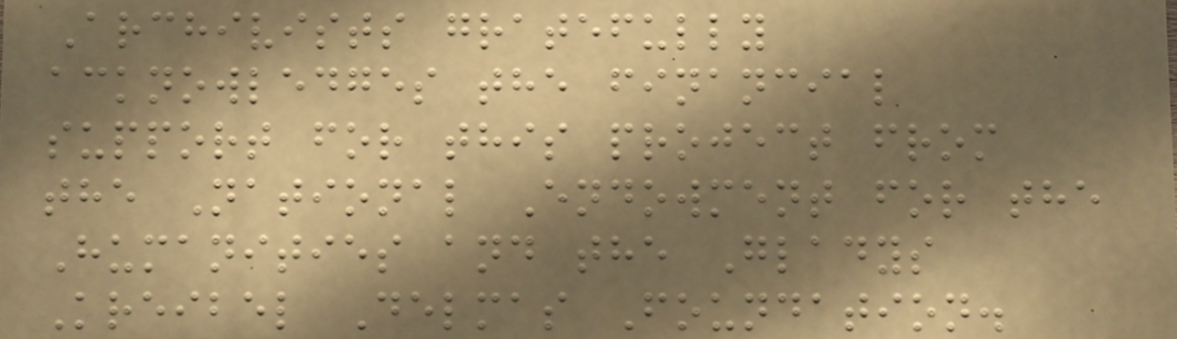Archivists gratefully
acknowledges the financial
support for this project from
the National Endowment for the
Humanities and the Gladys
Kreibel Delmas Foundation.
